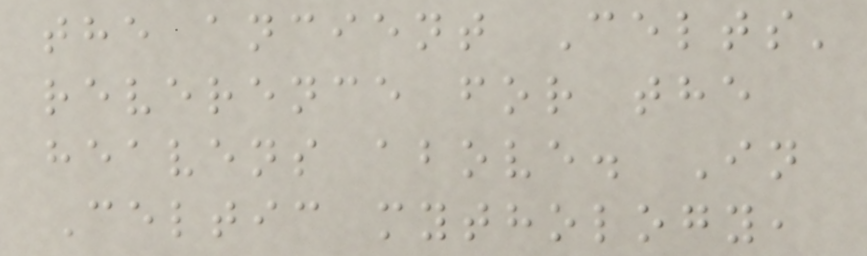the ancient Celts'
reverence for the
heavens above. In
Celtic mythology,
